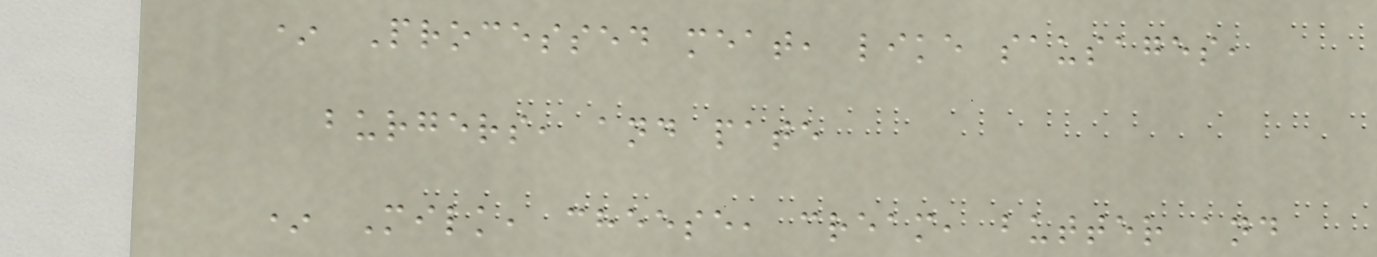* Processed meat, like sausages,
burgers, and pate
* Milk, cheese, cream, butter and
